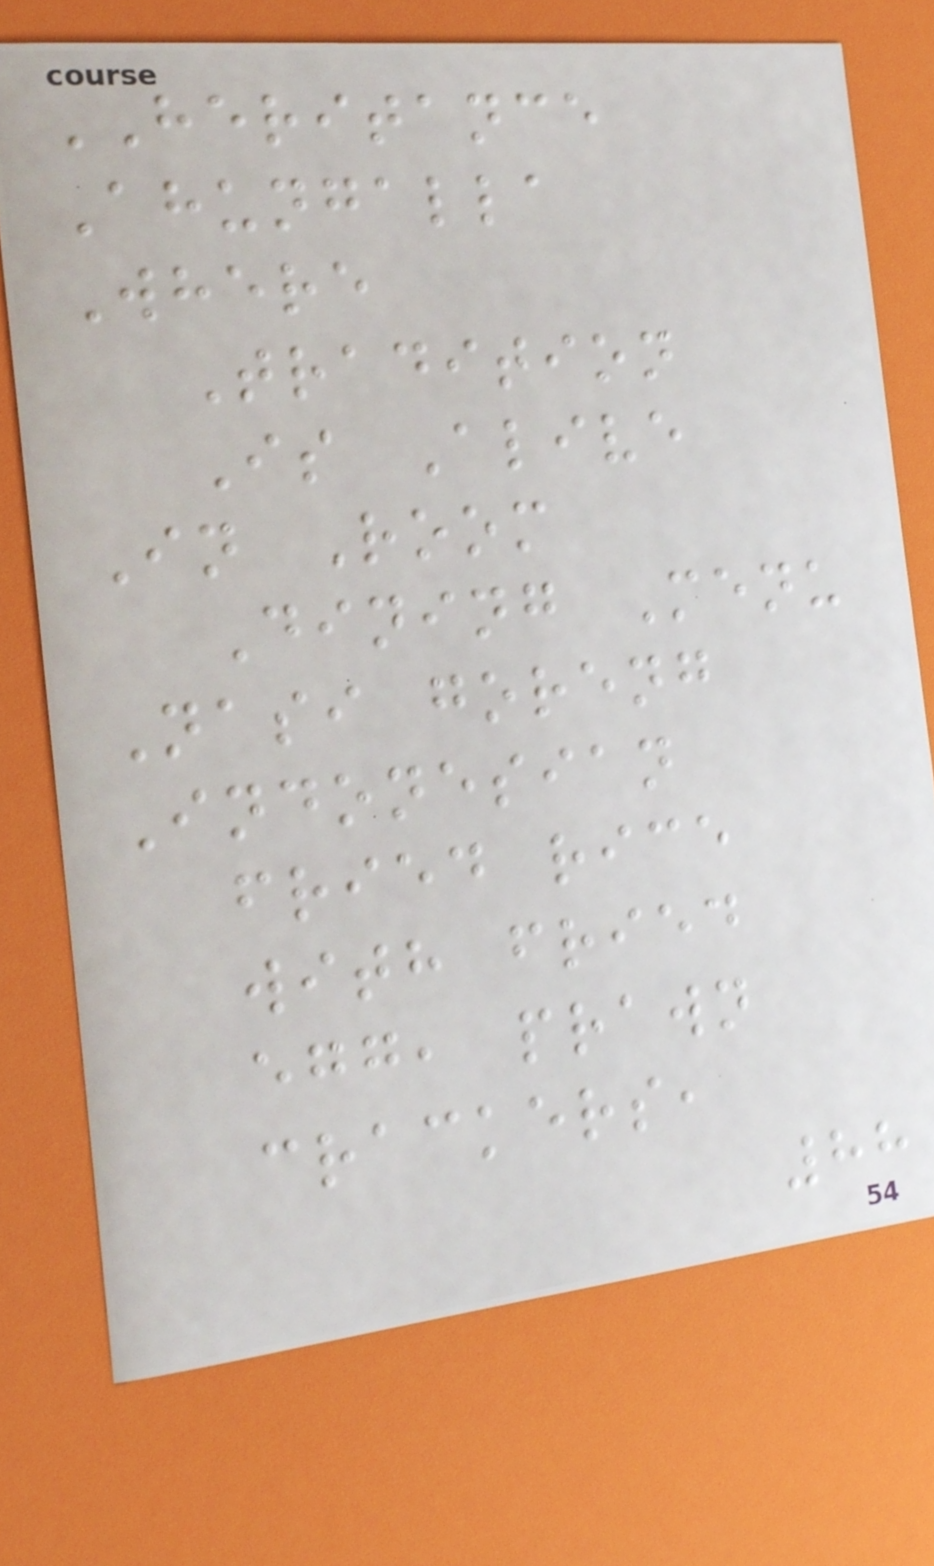HERITANCE
Ahungalla
Where
Tradition
Is Alive
In Room
Dining Menu
Nasi goreng
Indonesian
fried rice
with fried
egg, prawn
crackers,
88
